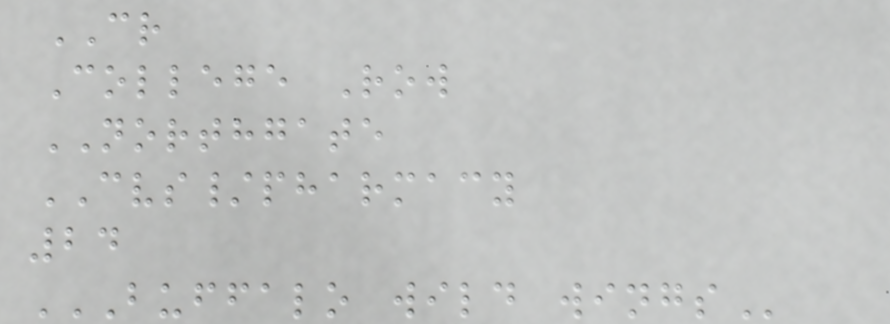CR
College Row
NORTHGATE
CVS/pharmacy
24
BUFFALO WILD WINGS
